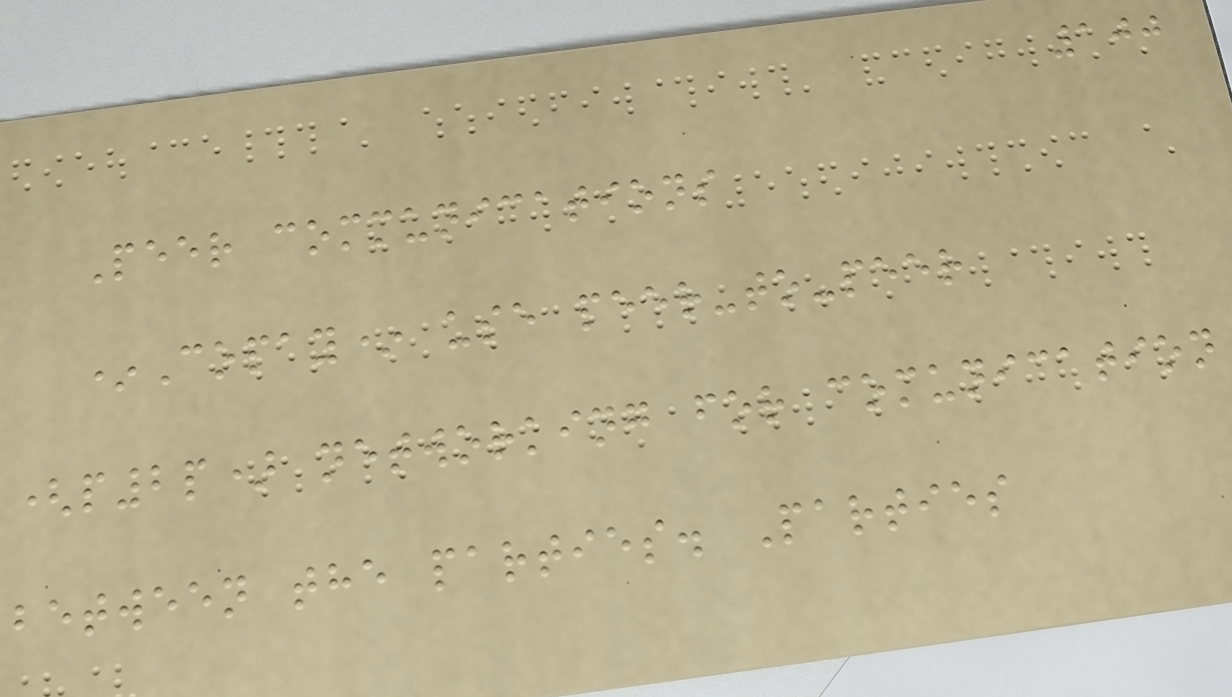100
Peer communications
*Copay* use peer-to-peer
(p2p) networking for comunication
between the parties. Parties
